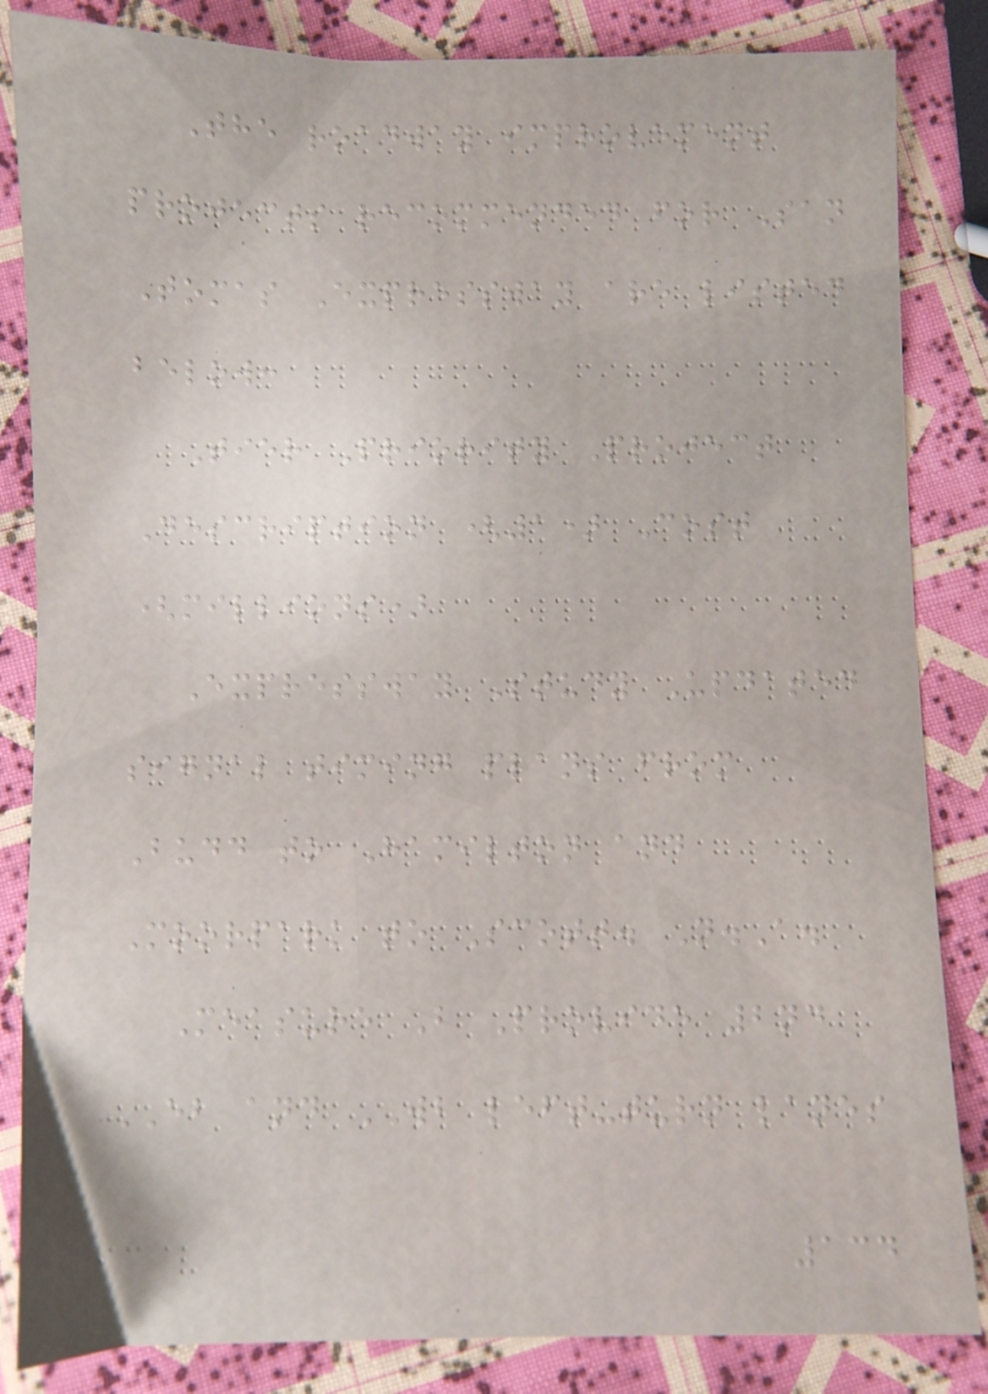The roadway improvement
projects recommended for San
Tomas Expressway are listed
below:
Tier Priority Project
Description (1) Cost
(millions)
Expressway Study Updated
signal timing plans from
Budd to Hamilton and
Moorpark to Scott. N.A.
Measure B Provide 2nd
EB and WB left-turn lanes
134
